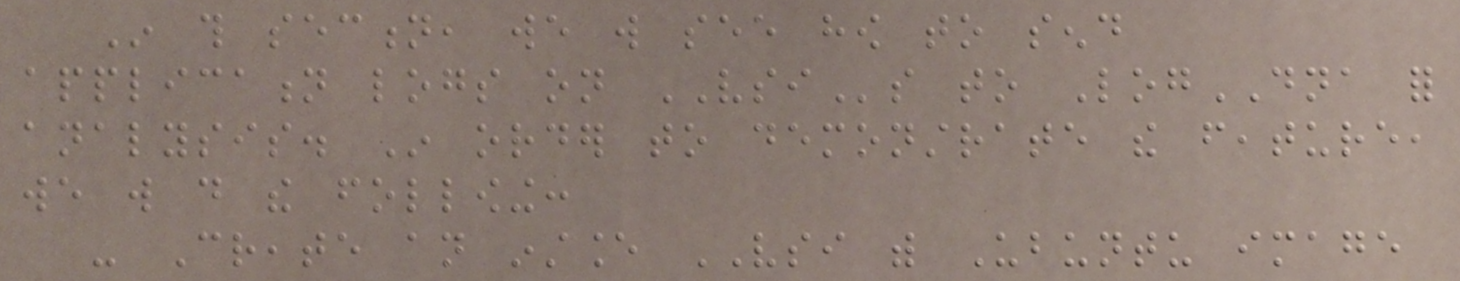In this section, we will see how to send
application logs on VSIs to LogDNA for
analysis. In order to demonstrate the feature,
we will do the following:
- Create an instance VSI with Ubuntu image
